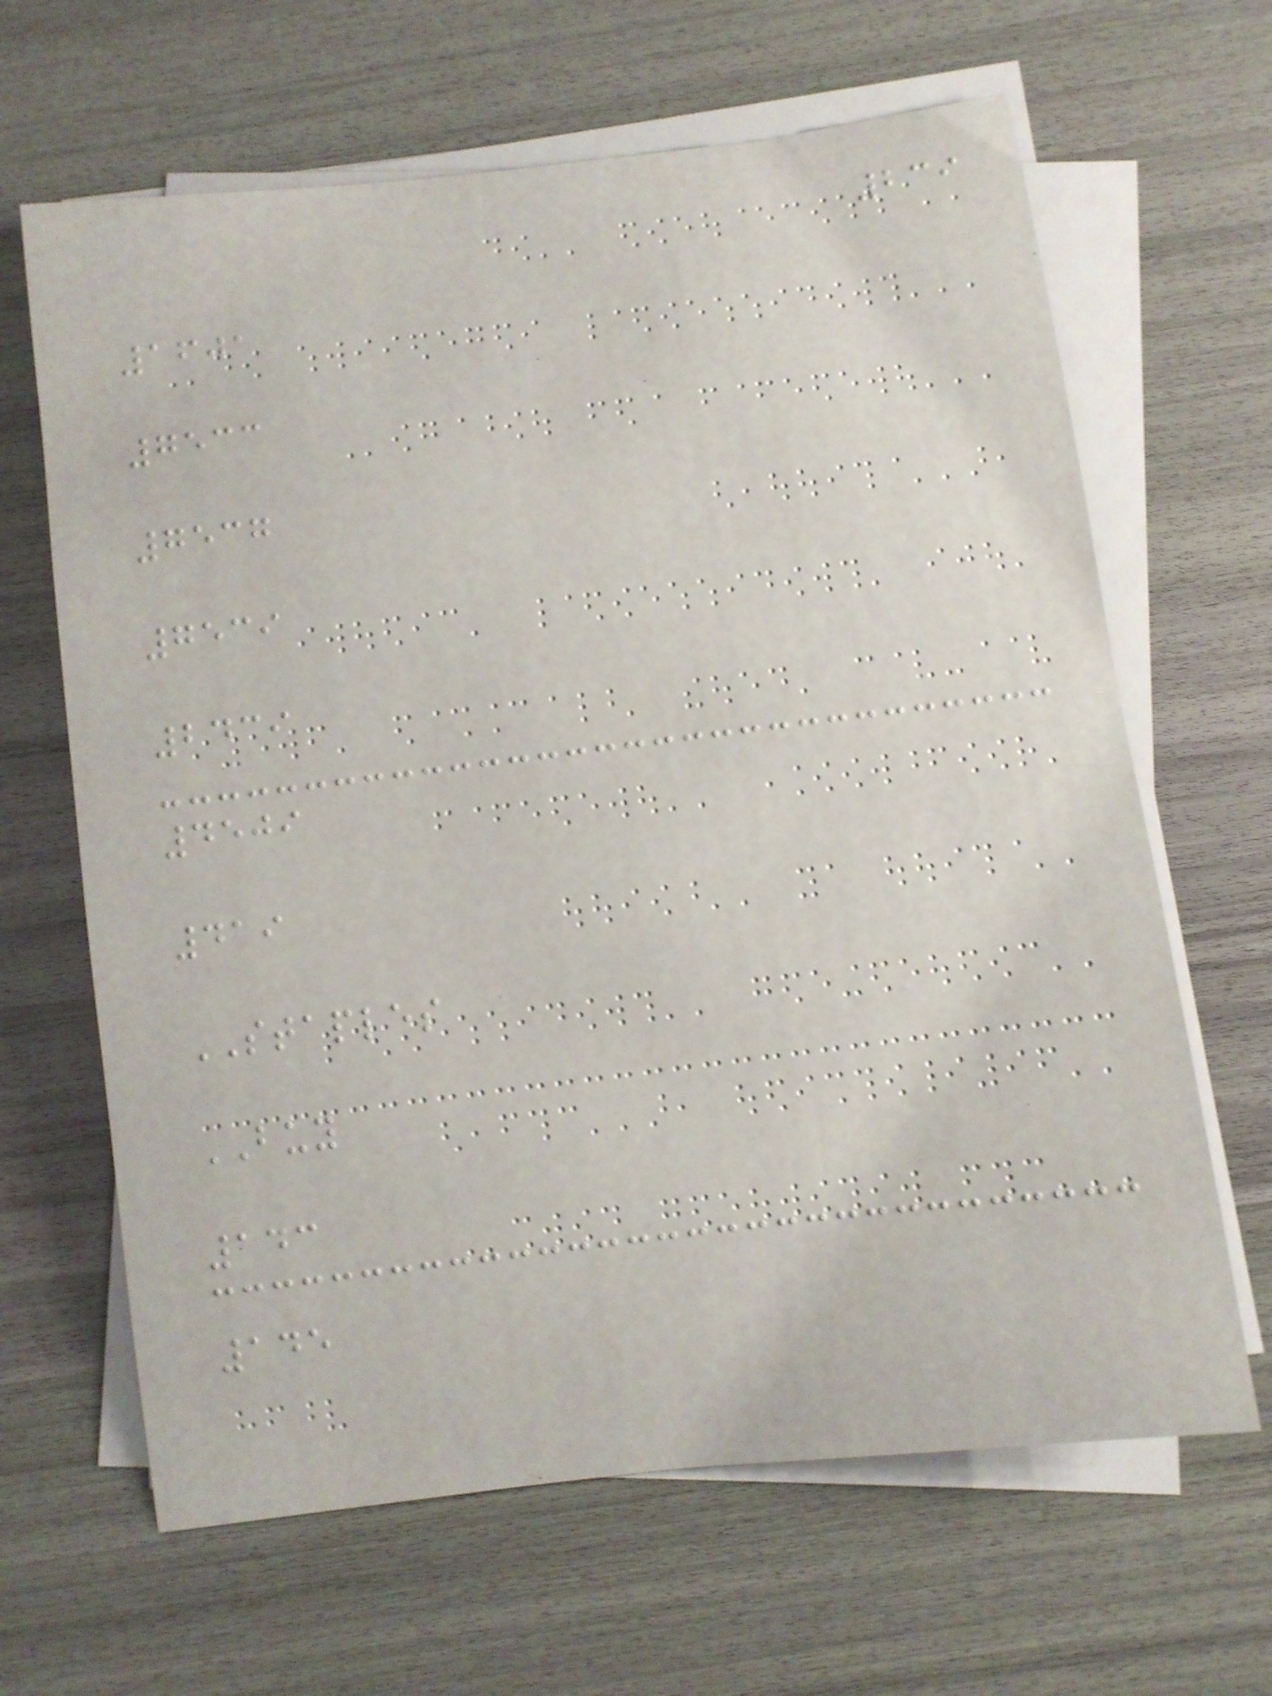239
1601
7533
7537
7539
2439
4509
419
STAPLES
BUY
143
145
